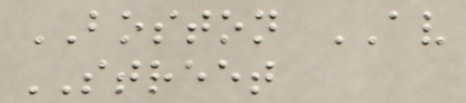BOSTON AV
STREET
